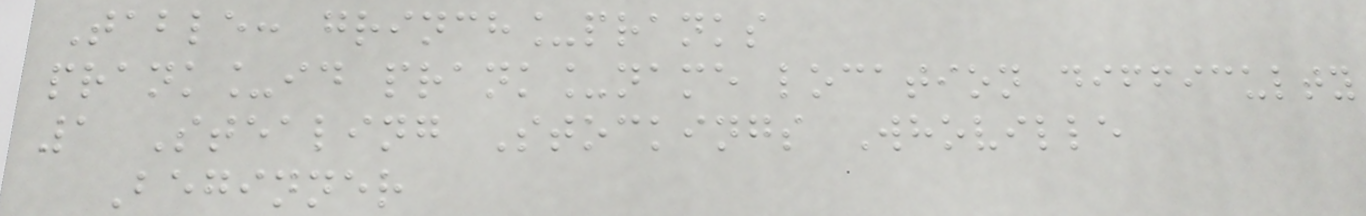Table: grinch_pranks
prank_id prank_name location difficulty
1 Stealing Stockings Whoville
Beginner
